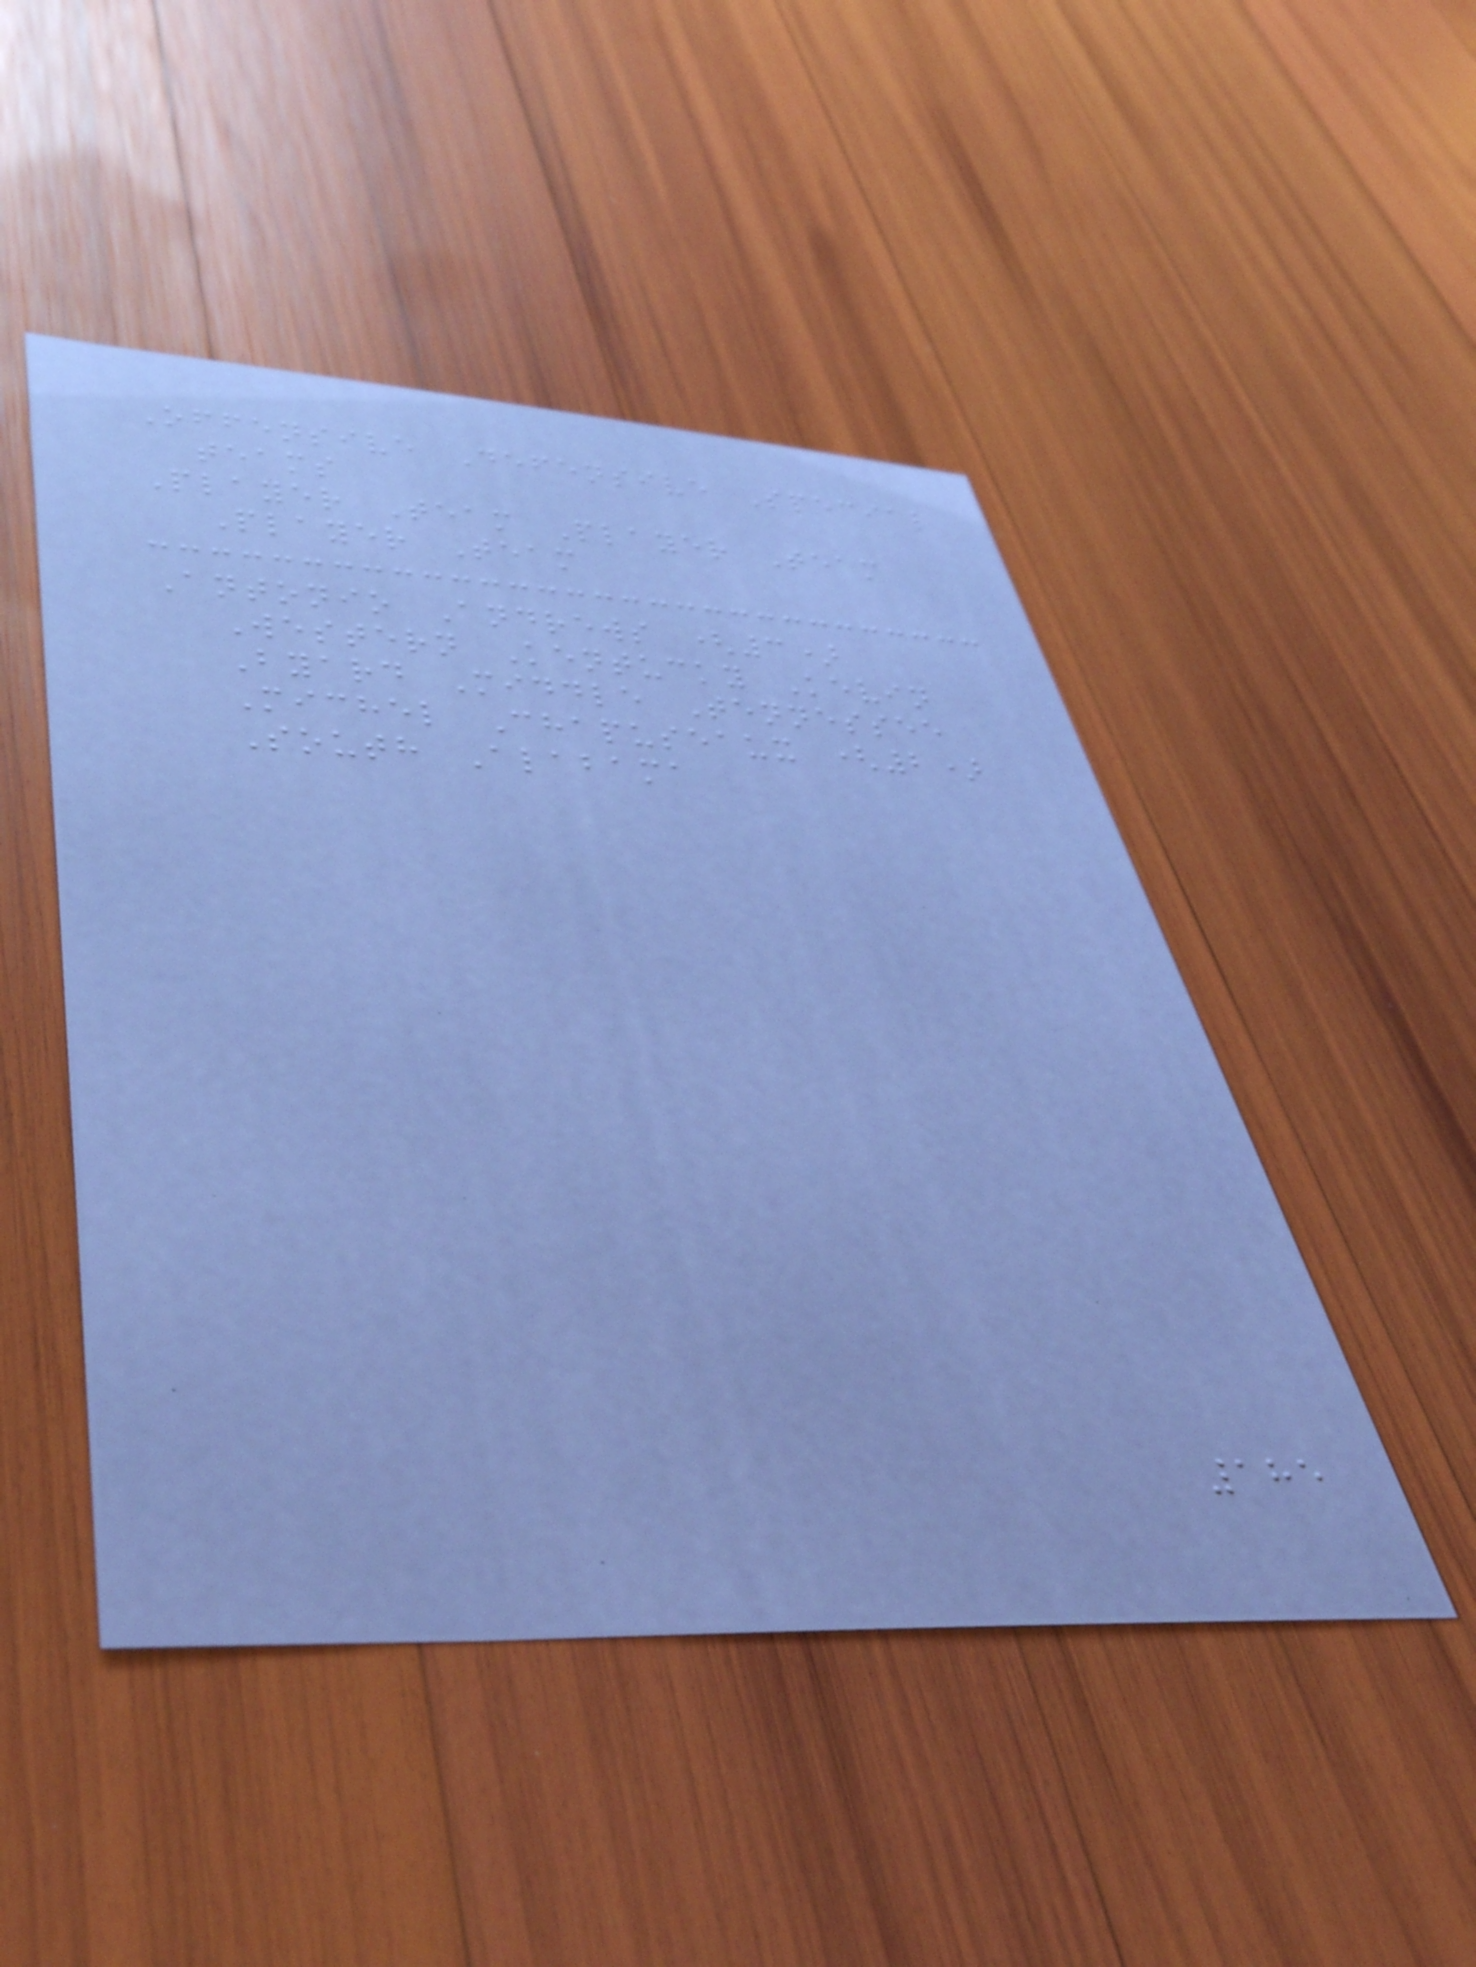Offensive Defensive Special
teams
Player Team Player Team
Player Team
Antonio Andrews (3)
Western Kentucky Kevin
Byard Middle Tennessee
Michel Chapuseaux (2)
South Alabama
185
